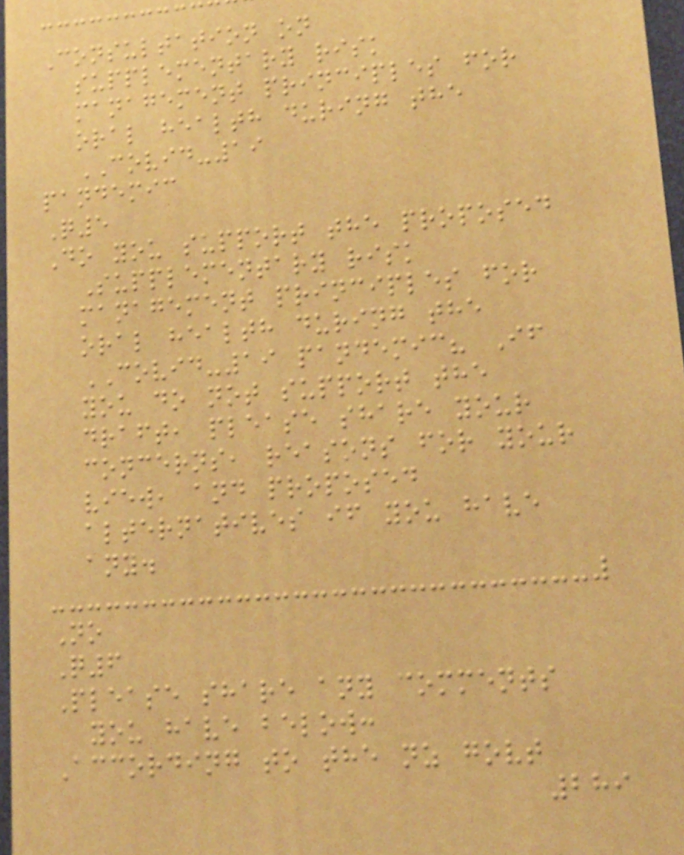Consultation on
supplementary risk
management principles for
oral health during the
COVID-19
pandemic
Q5
Do you support the proposed
Supplementary risk
management principles for
oral health during the
COVID-19 pandemic? If
you do not support the
draft, please share your
concerns, reasons for your
view, and proposed
alternatives if you have
any.
No
Q6
Please share any comments
you have below:
According to the nz govt
289
